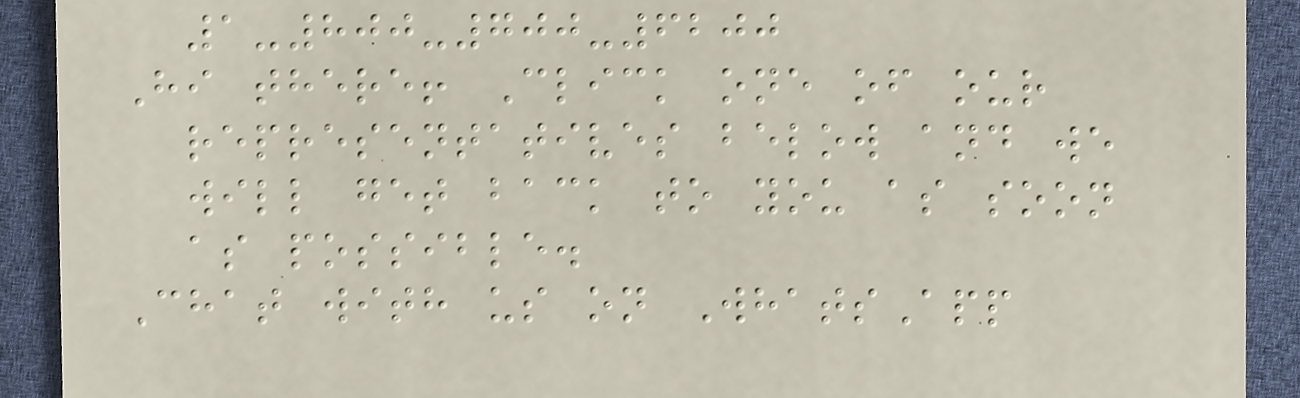1-800-700-6200
Hi there! Click one of our
representatives below and we
will get back to you as soon
as possible.
Chat with us on WhatsApp
